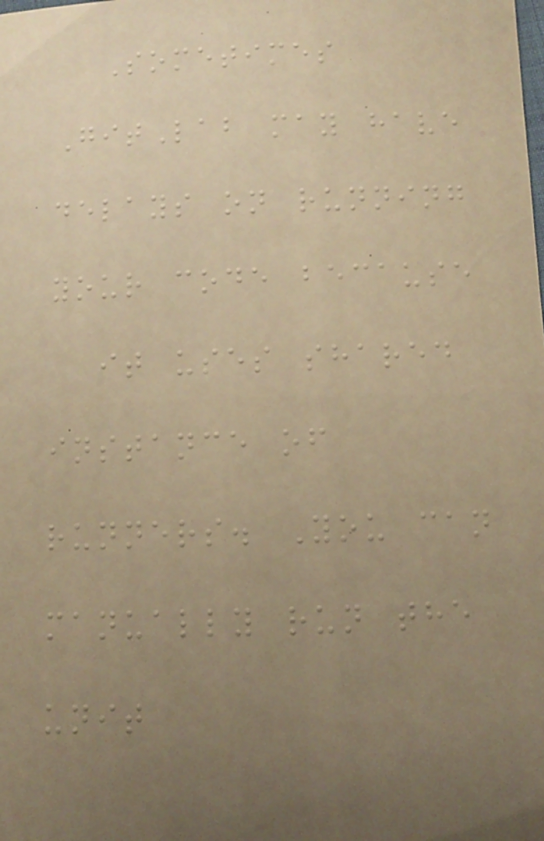Sometimes
GitLab may have
delays on running
your code because
it uses shared
instance of
runners. You can
manually run the
unit
